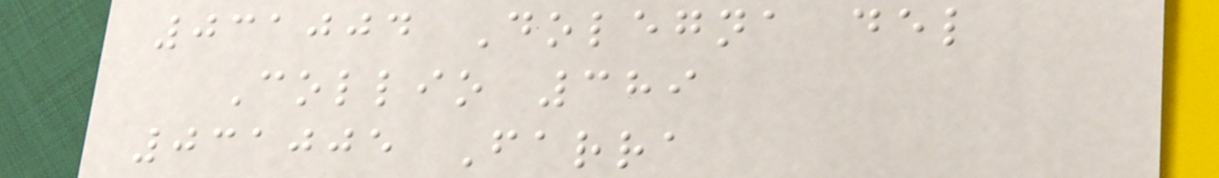031004 Dolegna del
Collio 389
031005 Farra
